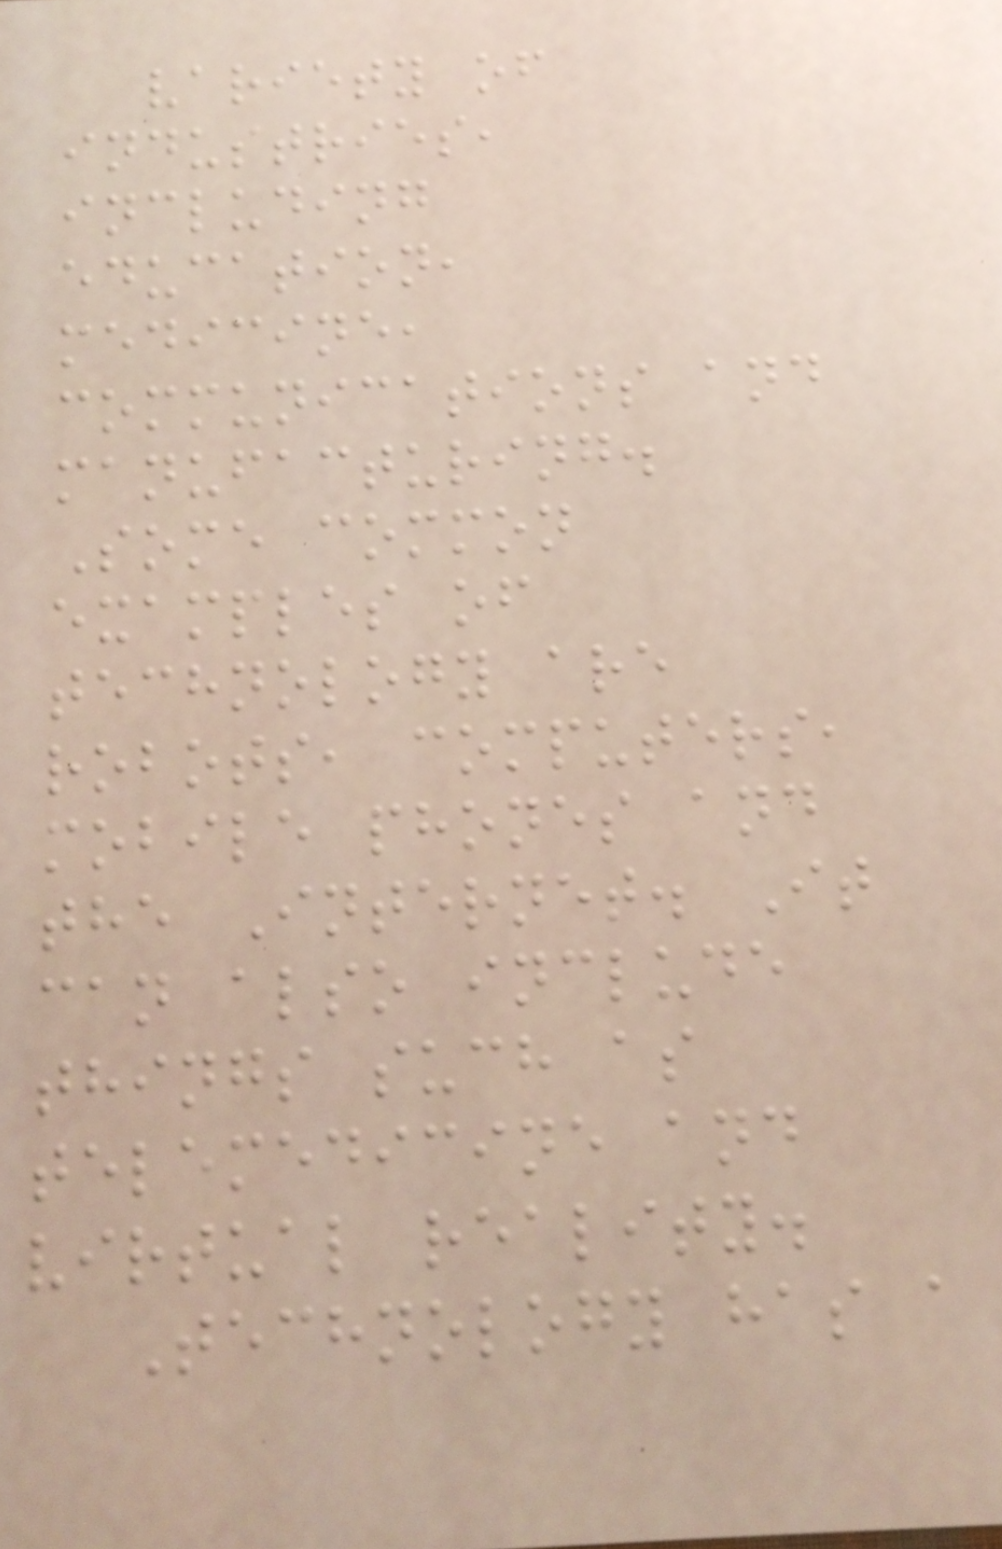variety of
industries,
including
education,
medicine,
communications and
manufacturing.
Some common
examples of
technology are
robots, computers,
mobile phones and
the Internet. It
can also include
things such as
telemedicine and
virtual reality.
Technology has a
